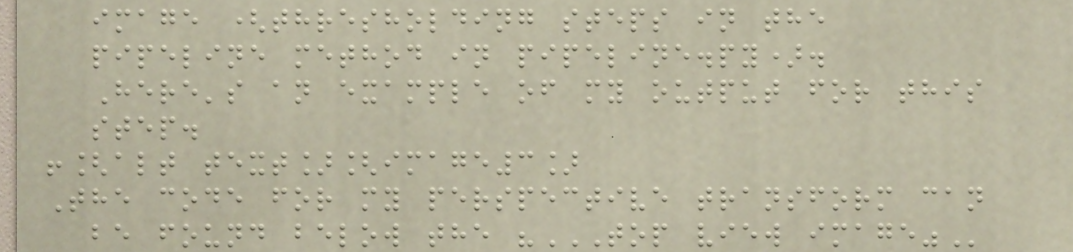image (thresholding steps in the
pipeline method in pipeline.py).
Here's an example of my output for this
step.
![alt text][image3]
The code for my perspective transform can
be found below the "TOP VIEW IMAGE"
